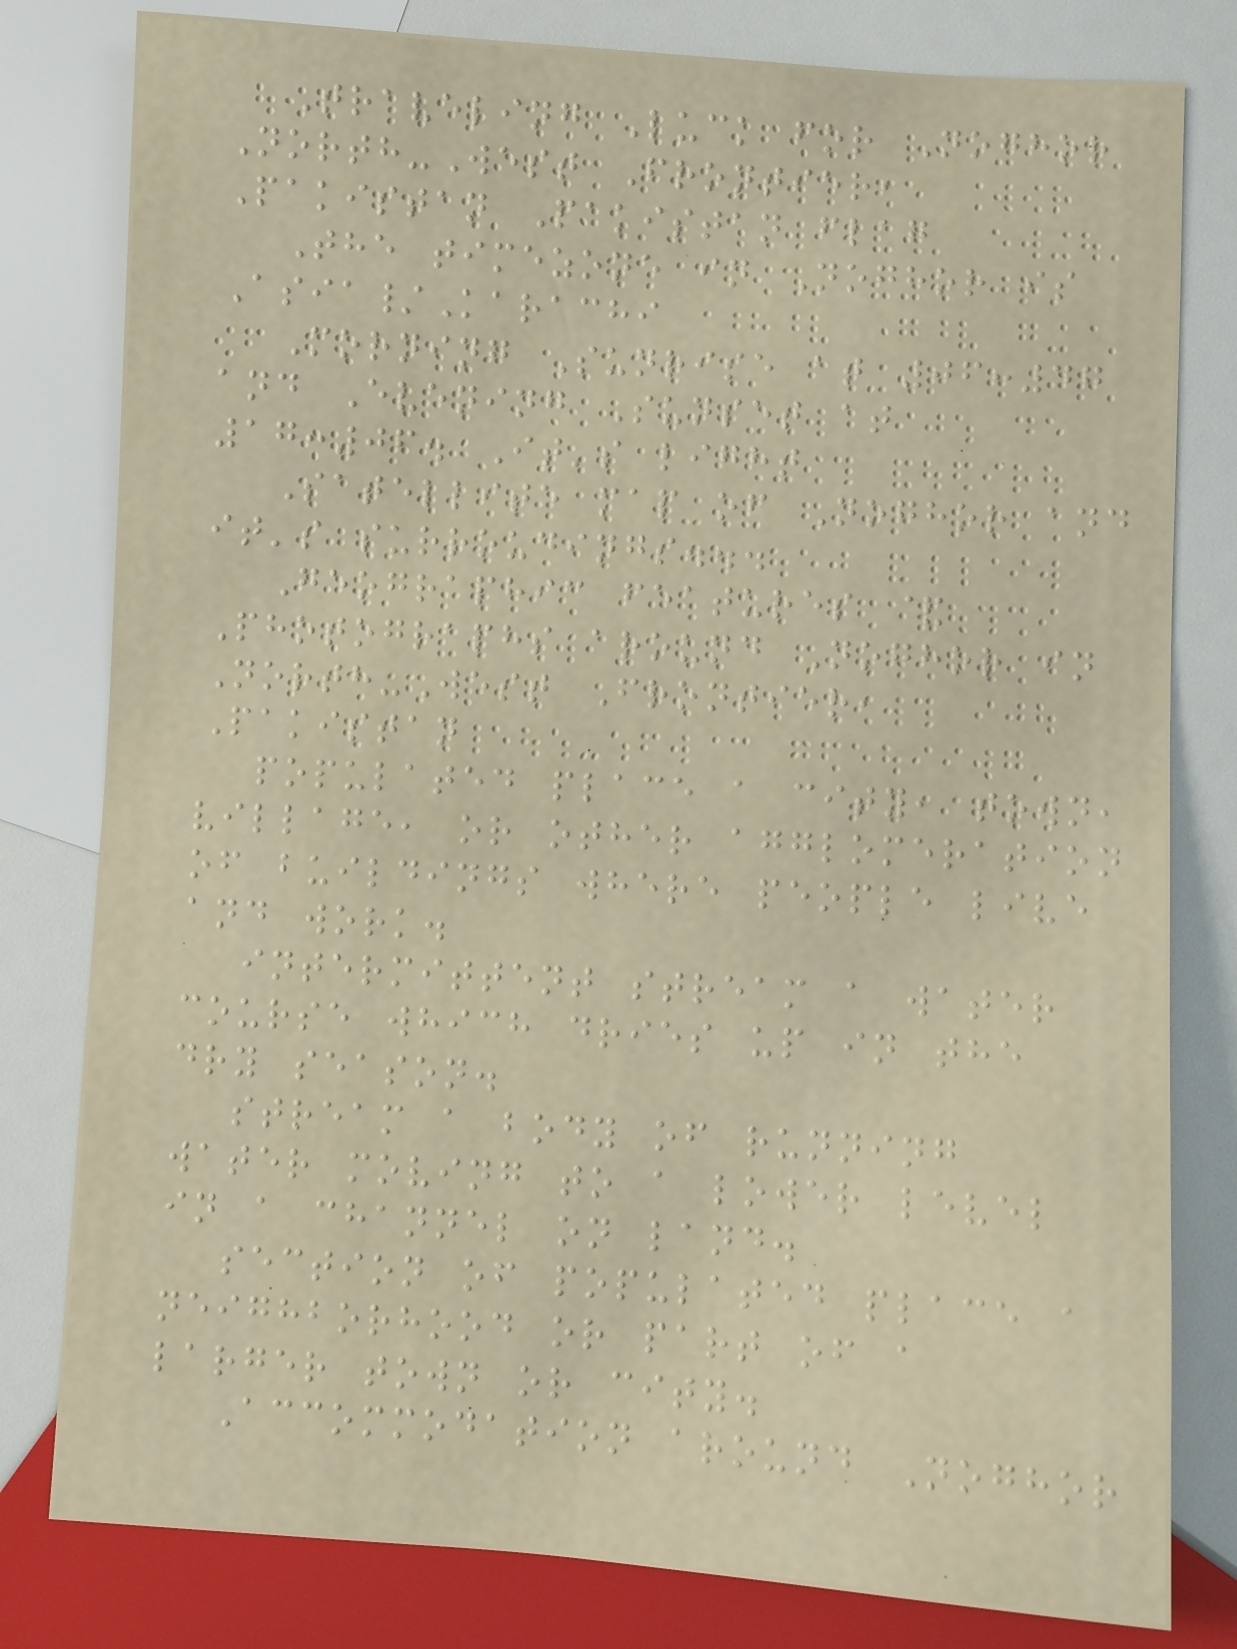Traveling Luck for Noghor
North-West Frontier,
Pakistan Pakistan flag
The timezone in Noghor is
Asia/Karachi
Morning Sunrise at 06:47
and Evening Sunset at
17:06. It's light
Satellite map of Noghor and
it's surroudings...
Geographic features &
Photographs around Noghor in
North-West Frontier,
Pakistan
populated place a city, town,
village, or other agglomeration
of buildings where people live
and work.
intermittent stream a water
course which dries up in the
dry season.
stream a body of running
water moving to a lower level
in a channel on land.
section of populated place a
neighborhood or part of a
larger town or city.
Accommodation around Noghor
